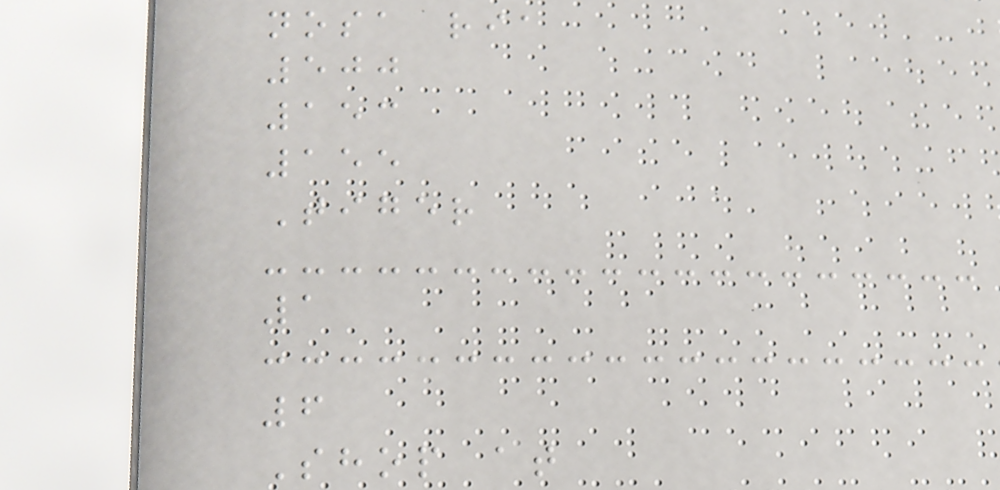nosa ria
500
153
155
Tiger
1
6
Shop at
